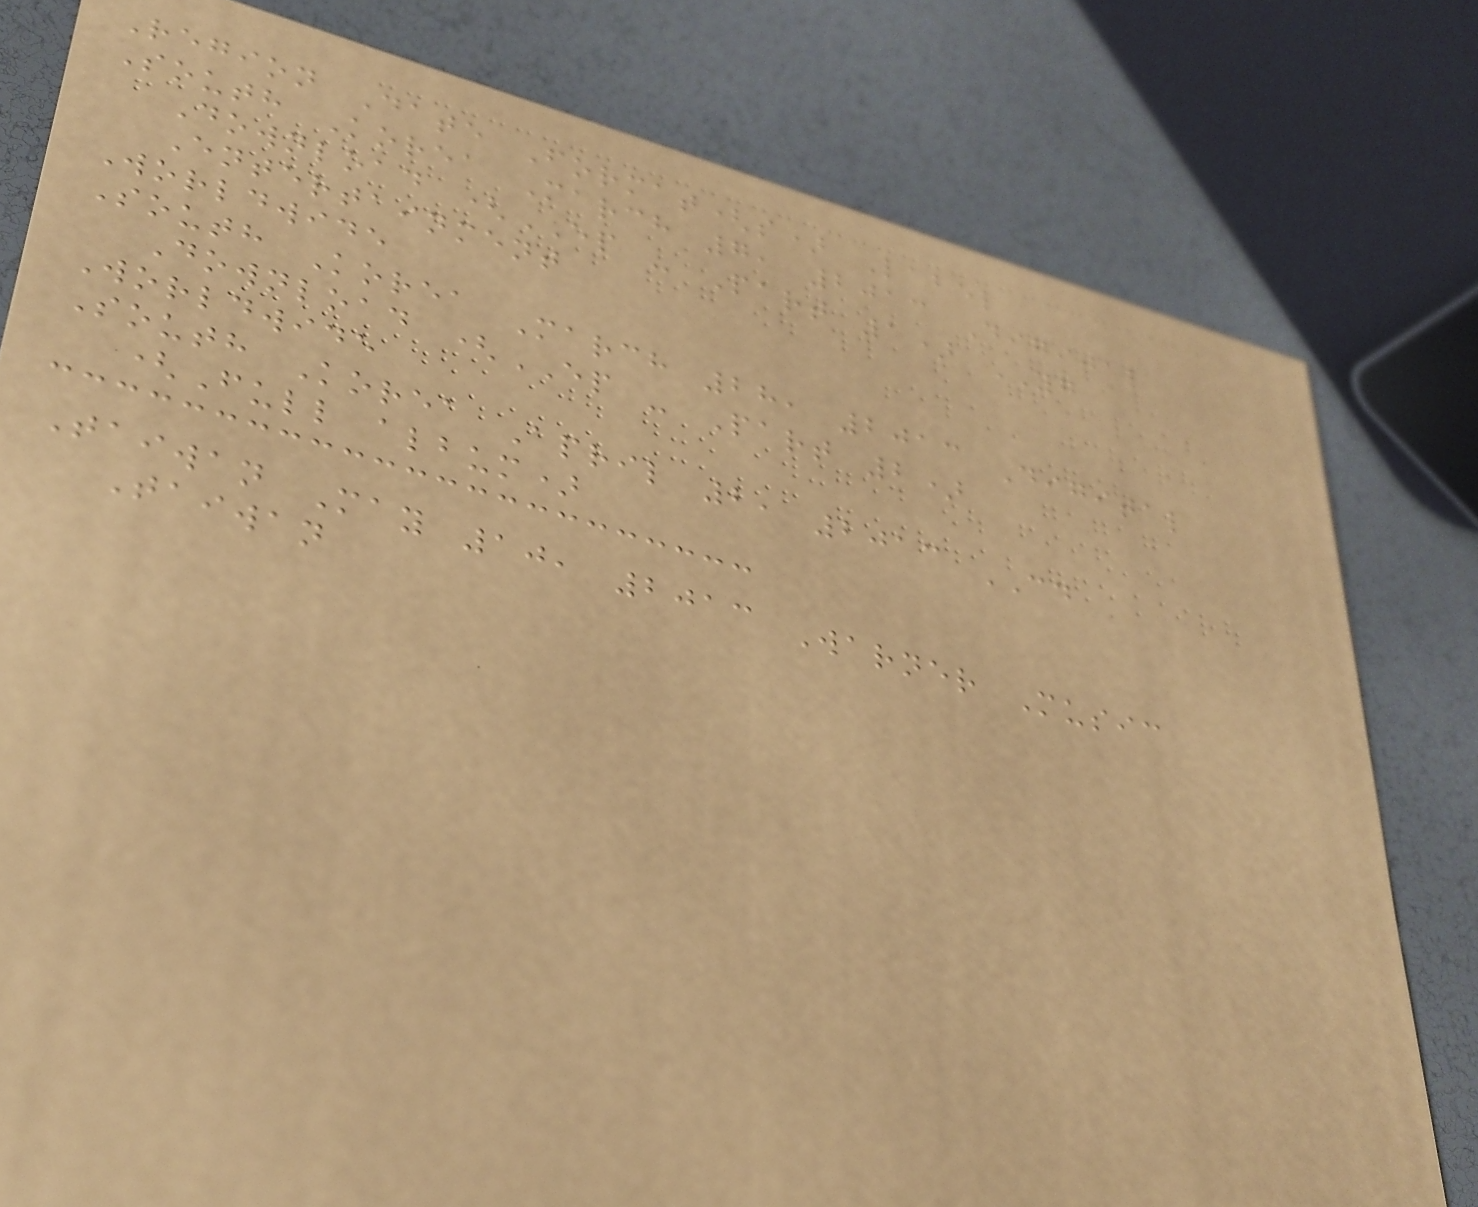Region Date Format(s) Label
South Korea March 7, 2013 Digital
Download (EP - Part 1) YG
Entertainment
Worldwide
South Korea March 28, 2013 Digital
Download (EP - Part 2)
Worldwide
South Korea April 2, 2013 CD
(Full album)
Taiwan May 10, 2013 Warner Music
Taiwan
